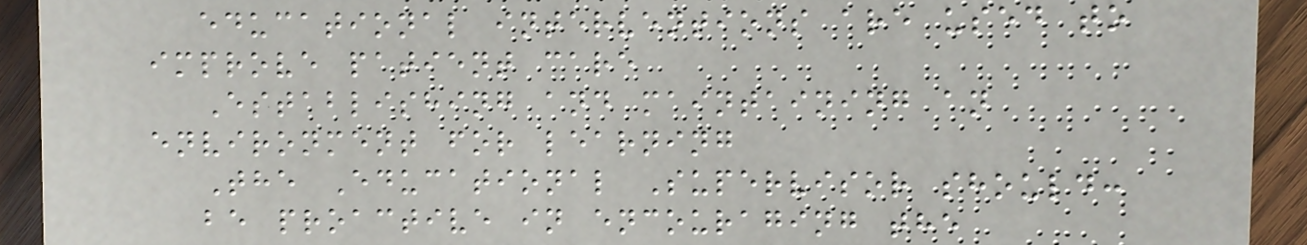educational interventions are used to
improve patient care
Establishing and maintaining an
environment for learning
The Educational Supervisor should:
be proactive in encouraging the
